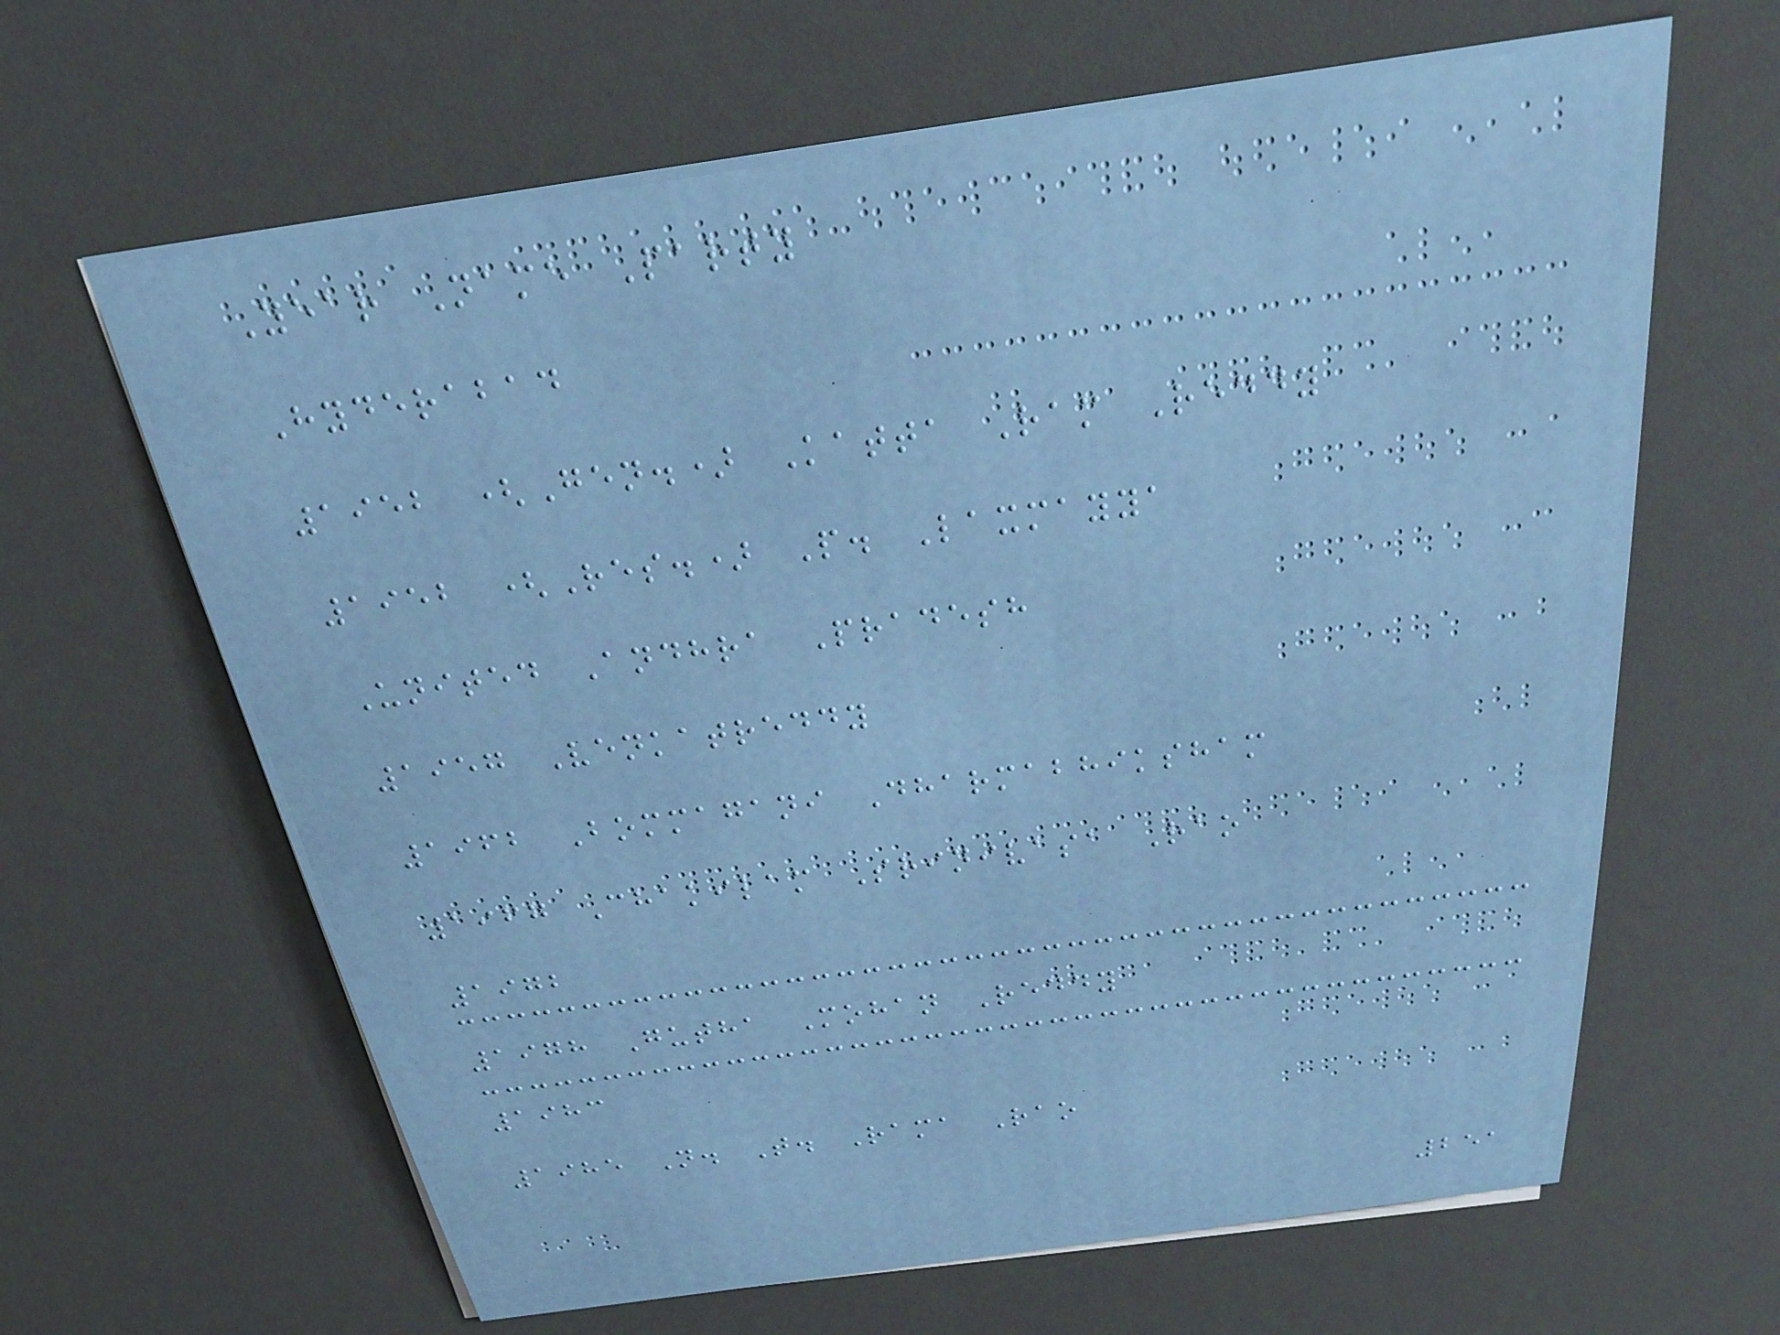Year Name Party
Hyderabad
1952 (Gen.) Katta Ram Reddy
1952 (Res.) P. Laxmayya
United Andhra Pradesh
1957 Venkatreddy
1962 Bommagani Dharmabhiksham
1967 Chakilam Srinivasa Rao
1972
1978 Gutha Mohan Reddy
1983
1985 N. T. Rama Rao
251
